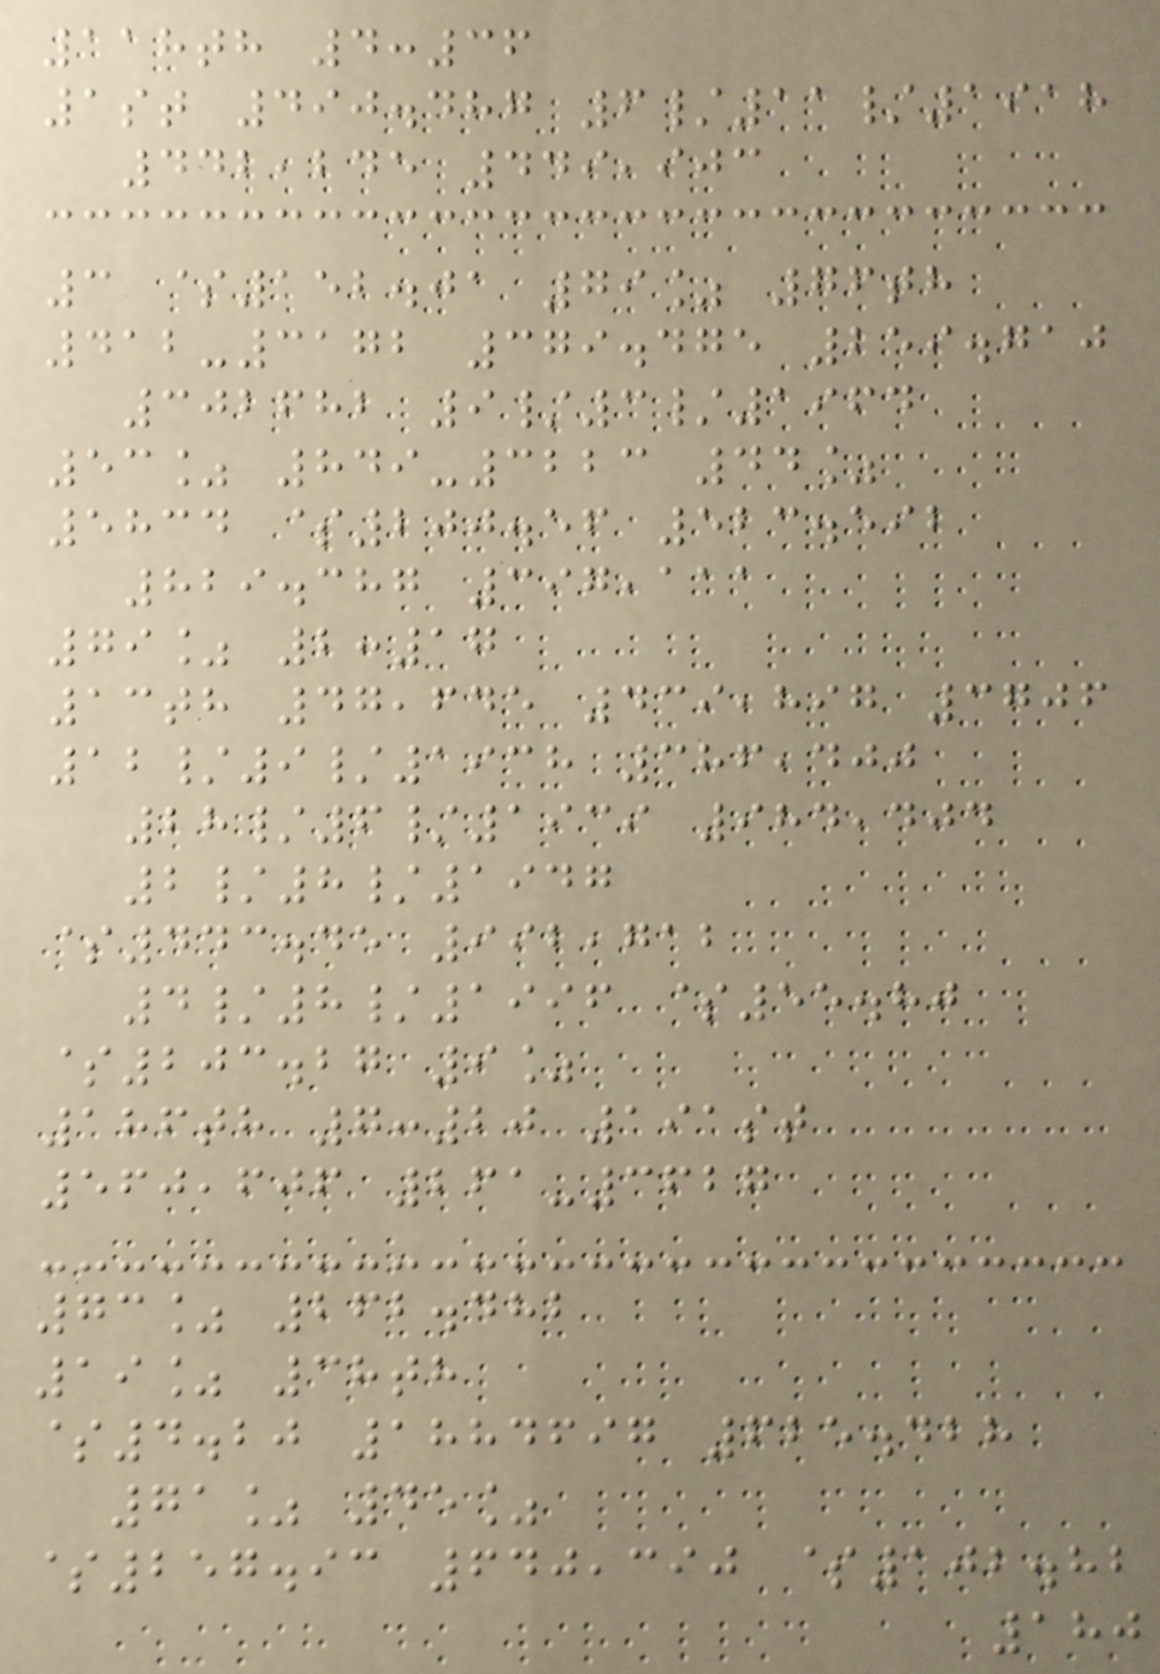118th 4:36
1st 490.487 6/11/1918
442,245 449,903
3 $152.01 79% 76th
412-3172 379.475 259.710
302682 9/3/1964
53% 849-3223 44%
5834 $200.56 523.592
829.387 397,111
79% 2:17
13th 47,645 439,897 3706
12/9/1938 386,400
28/6/1939 984,404
2/8/1947
$443.45 992,712
4/8/1996 $55.80
$203.27 9%
186th 7:20 191st
560,606 261-3627
73% 262.482
19% 38th
$4.20 1884697 625.428
71% 45%
$257.93 640,390 $102.82
180
